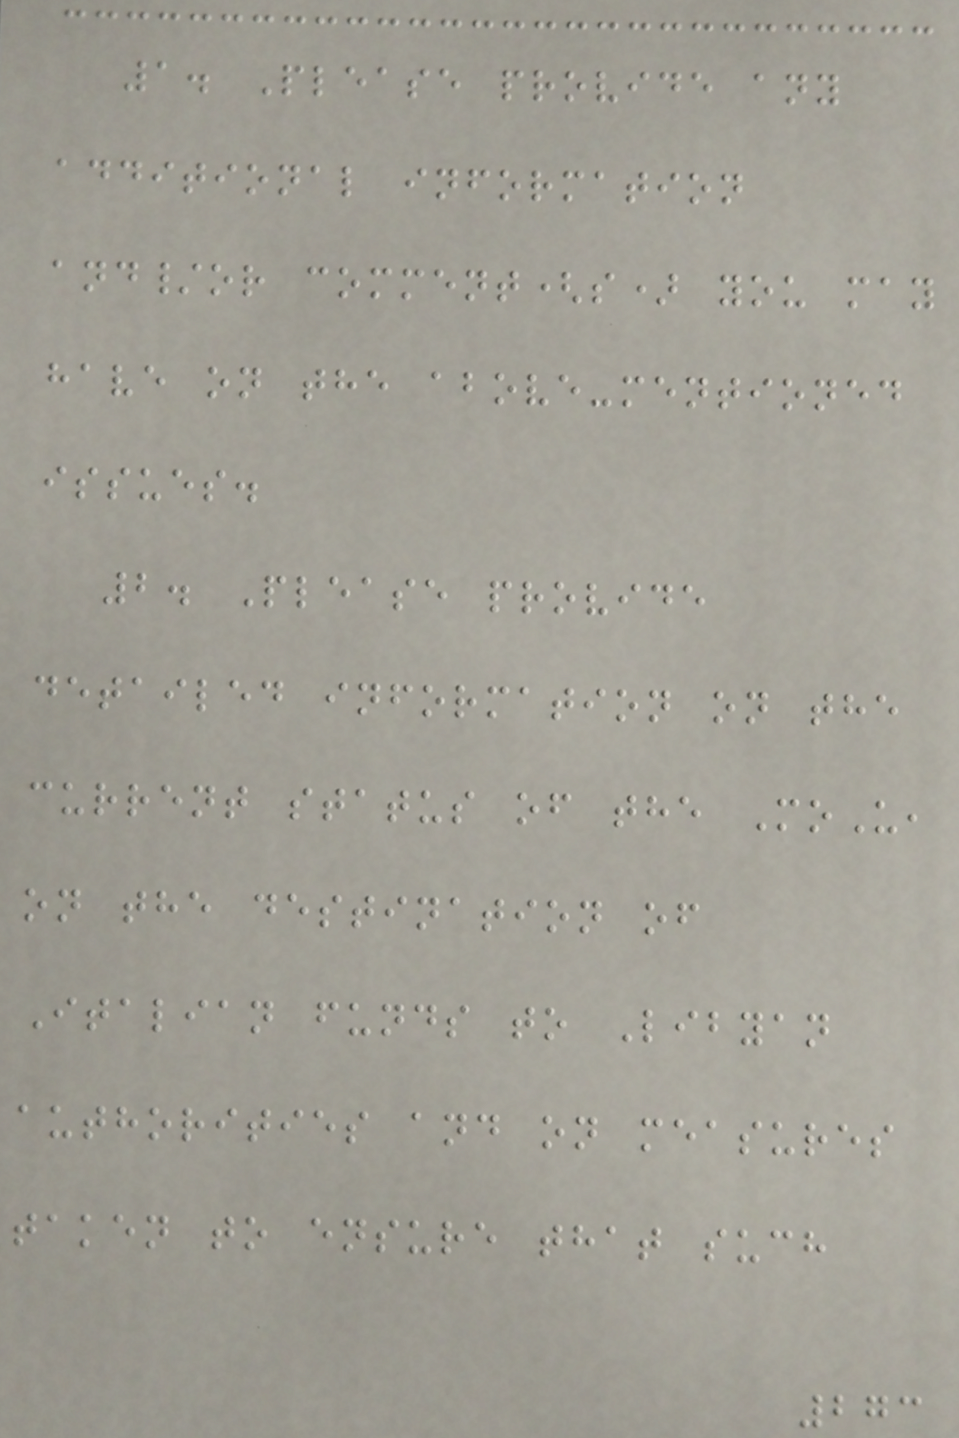1. Please provide any
additional information
and/or comment(s) you may
have on the above-mentioned
issues.
2. Please provide
detailed information on the
current status of the MoU,
on the destination of
Italian funds to Libyan
authorities and on measures
taken to ensure that such
273
